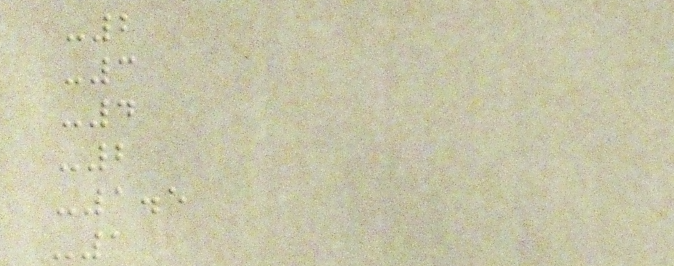-2
-3
-4
-2
-1.5
-1
